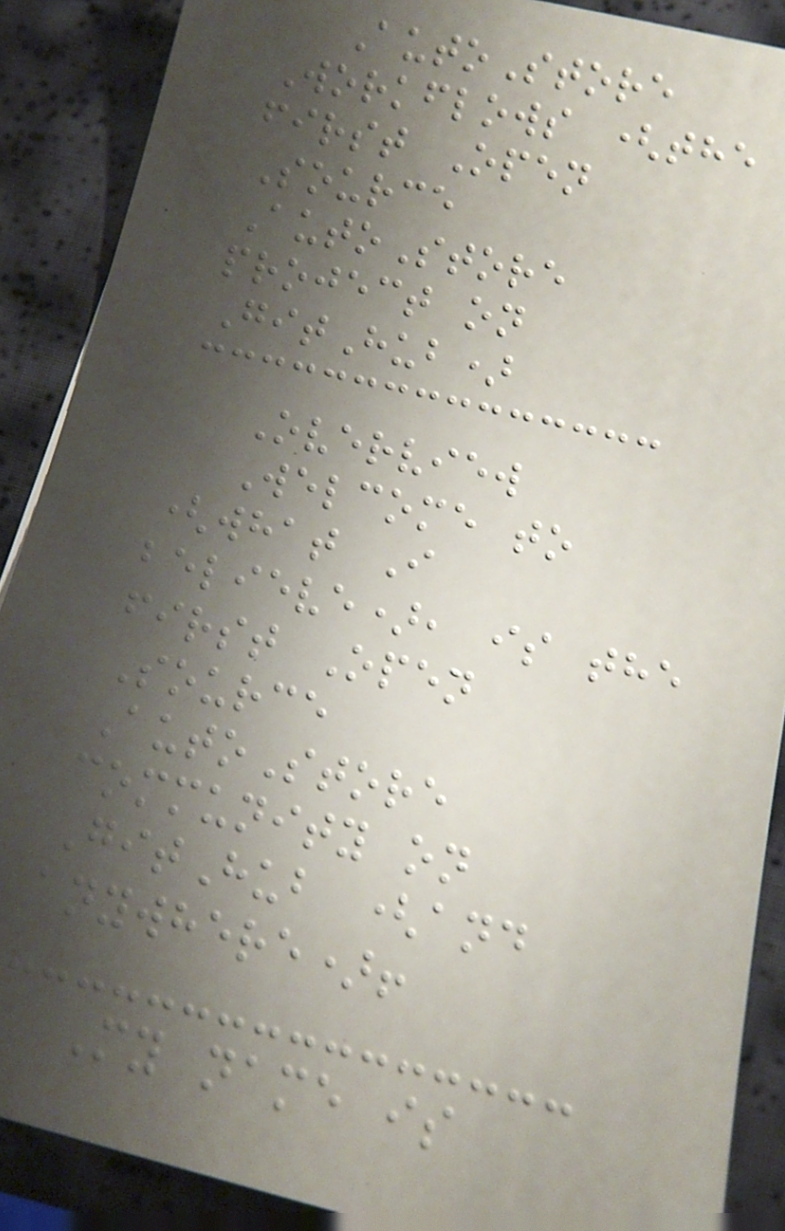AutoStore
Workflows (the
first Open
Source
AutoStore
project on
GitHub)
Overview
Welcome to
(what I
believe), is the
first Open
Source
AutoStore
community on
GitHub (and
anywhere)!
My name is
